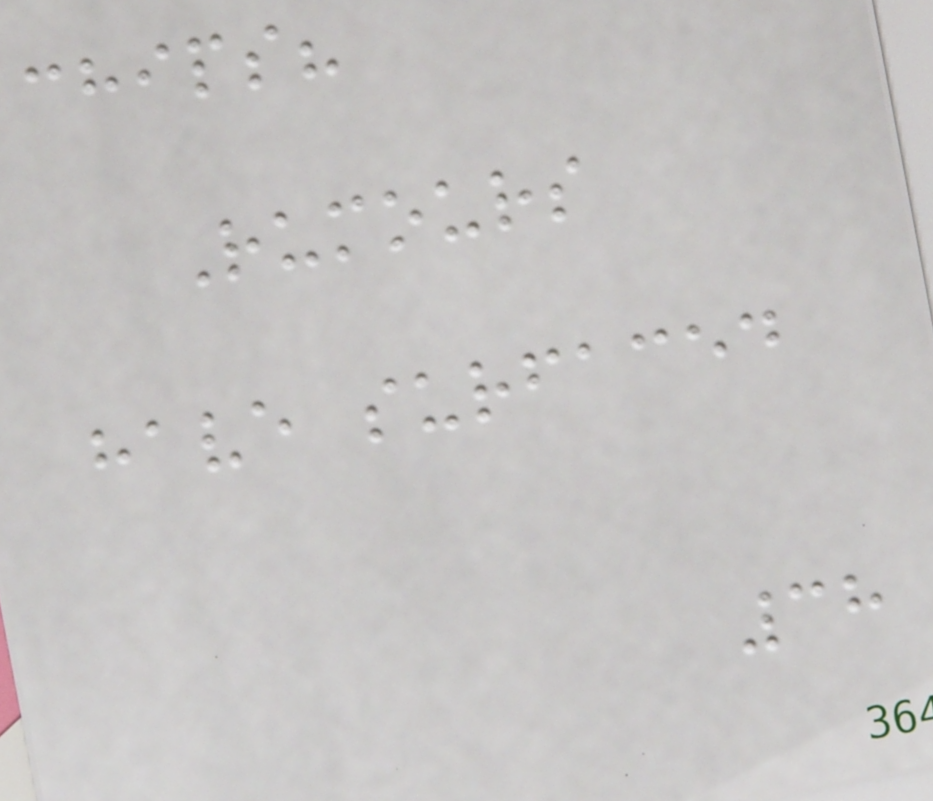chips?
Rumours
have surfaced
38
